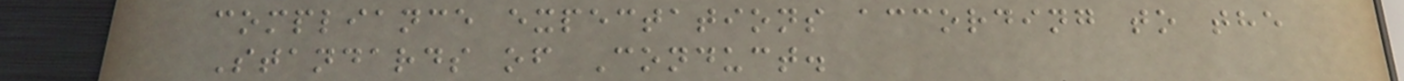compliance expectations according to the
Standards of Conduct.
